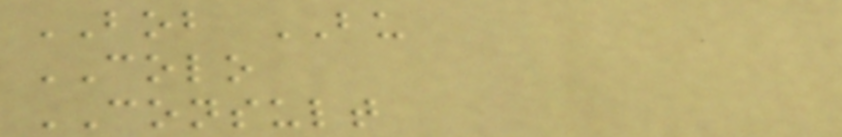BOB BU
COLO
CONSULT
